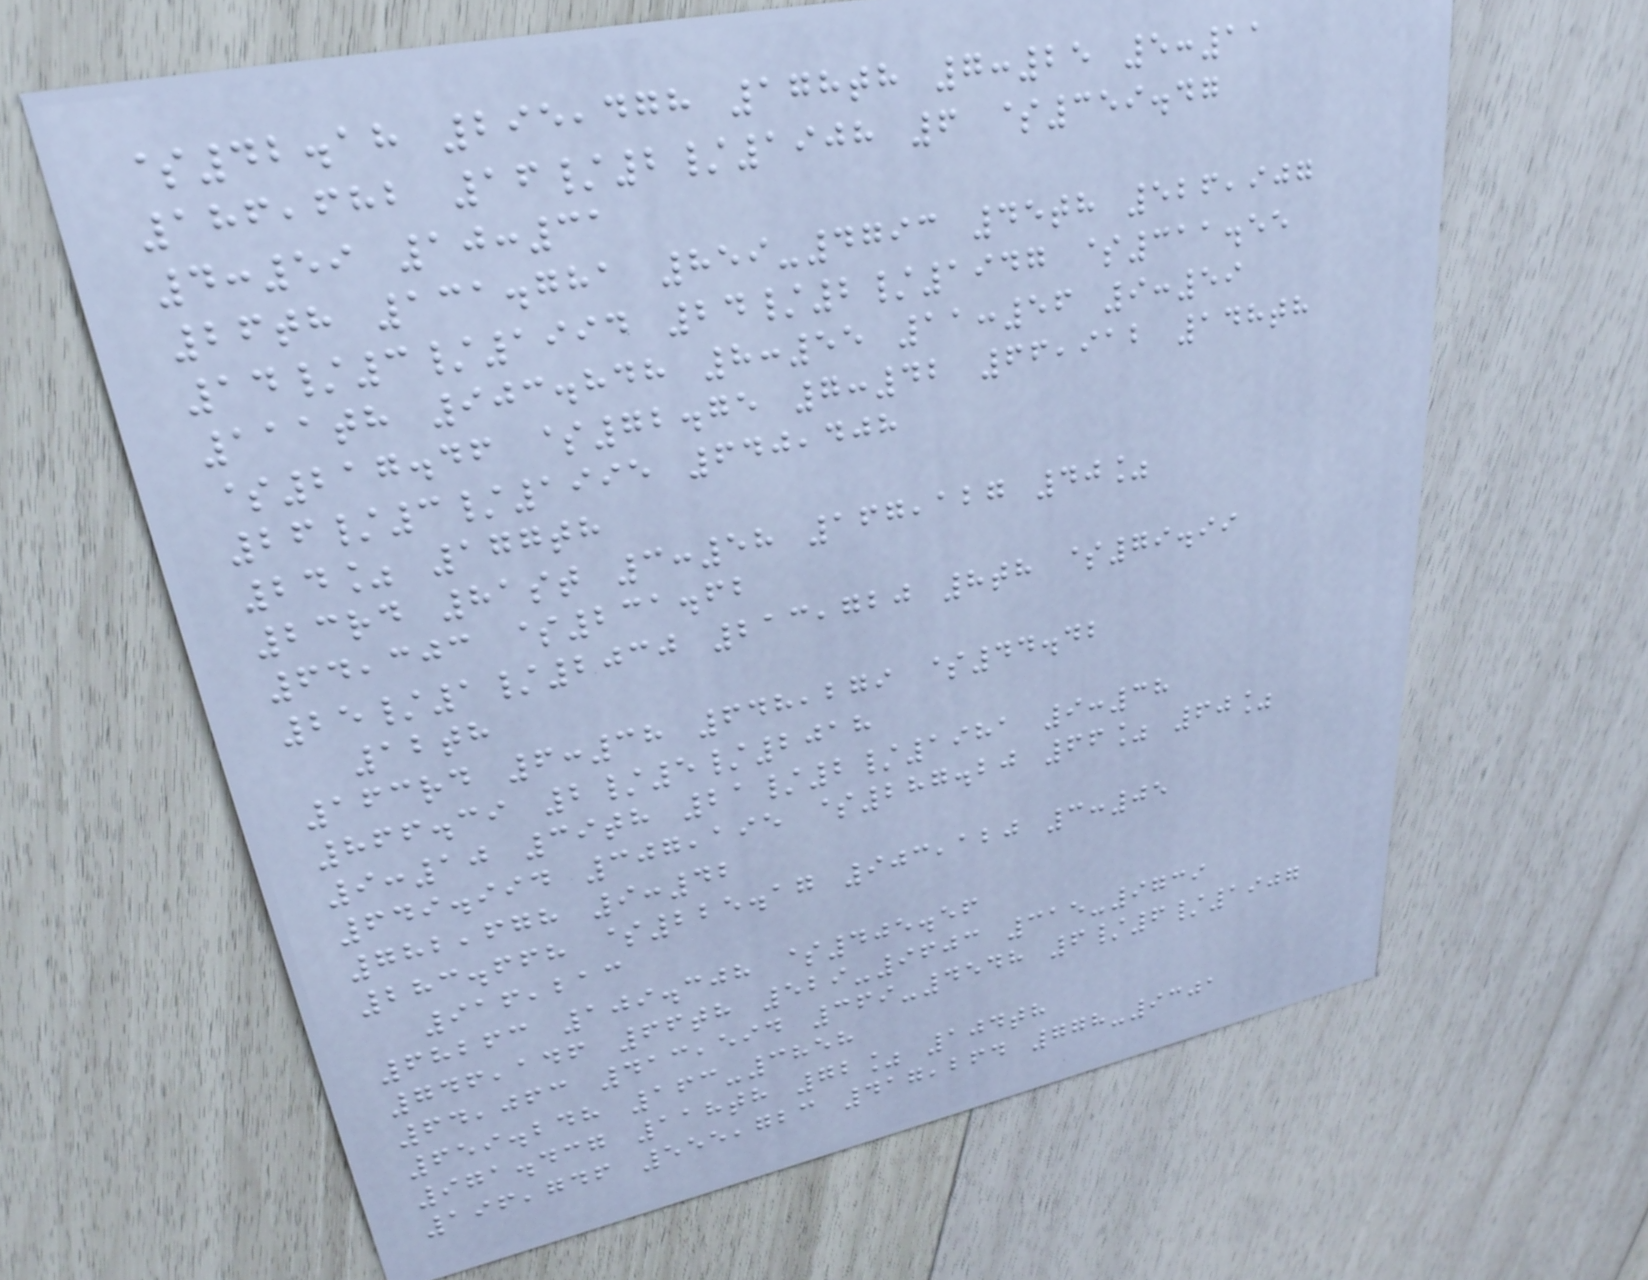$42.18 295,478 178th 7:25 5:11
186,682 16/2/1908 6 $359.47
4:59 10:31
26th 131.781 859-4793 45th 526,907
14/3/1994 24/2/1947 $311.55
111th 903.848 8:55 11:56 9:59
$217.46 $72.75 7:42 66,912 148th
26/3/1995 640,408
24% 177th
23rd 81st 3:58 167,127 40%
64,303 $231.62
25/1/2030 213,720 8th $79.99
12th
163rd 6:38 648,279 $44.42
866.39 2/5/2018
9:10 39th 21/2/1981 9:38
649.994 307,195 $287.20 66% 60%
782,678 9:42
283.668 $225.17 903,120 3:05
916,213
68263 109.308 $405.56
746,146 66th 529-9603 315-9739
64,063 413,594 369-4548 6/6/1907
659.248 163-3858
971.437 118th 72% 104th
196,746 555,723 417,264 778-9301
